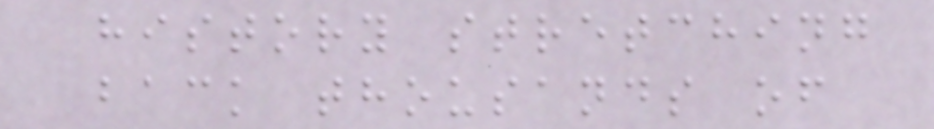history stretching
back thousands of
